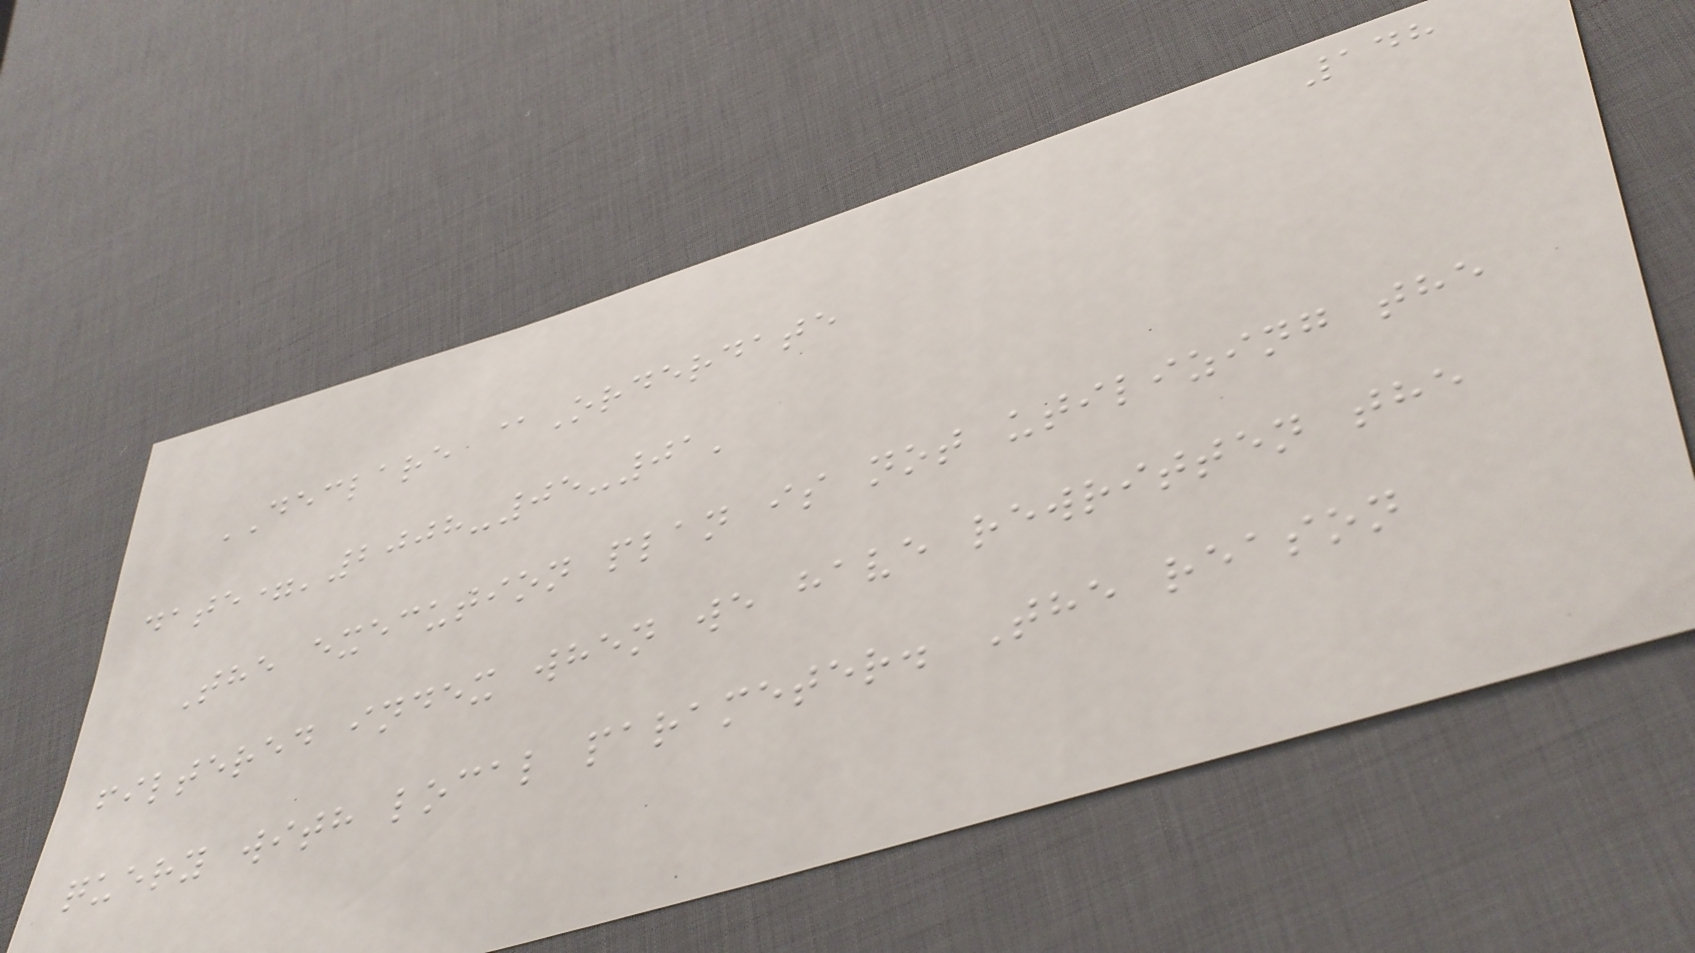148
DECLARE @Orderdate
date='2008-05-01'
The execution plan is not utilizing the
filtered index when we have rewritten the
query with local parameter. The reason
